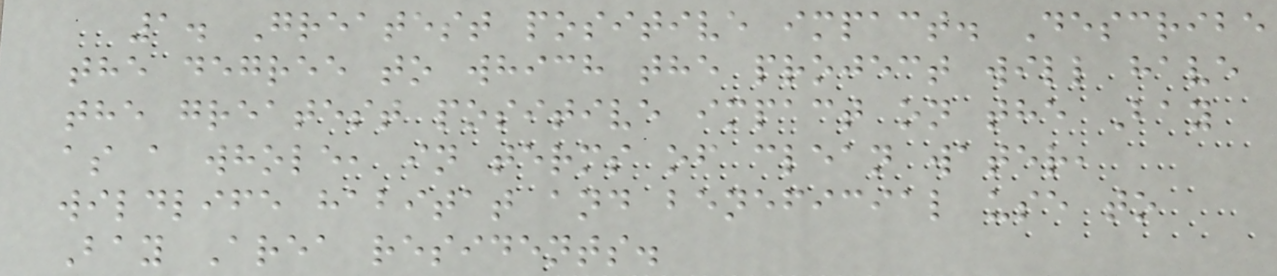1. Greatest positive impact. Describe
the degree to which the project will have
the greatest positive impact on the Bay
as a whole, in terms of clean water,
wildlife habitat and beneficial use to
Bay Area residents.
